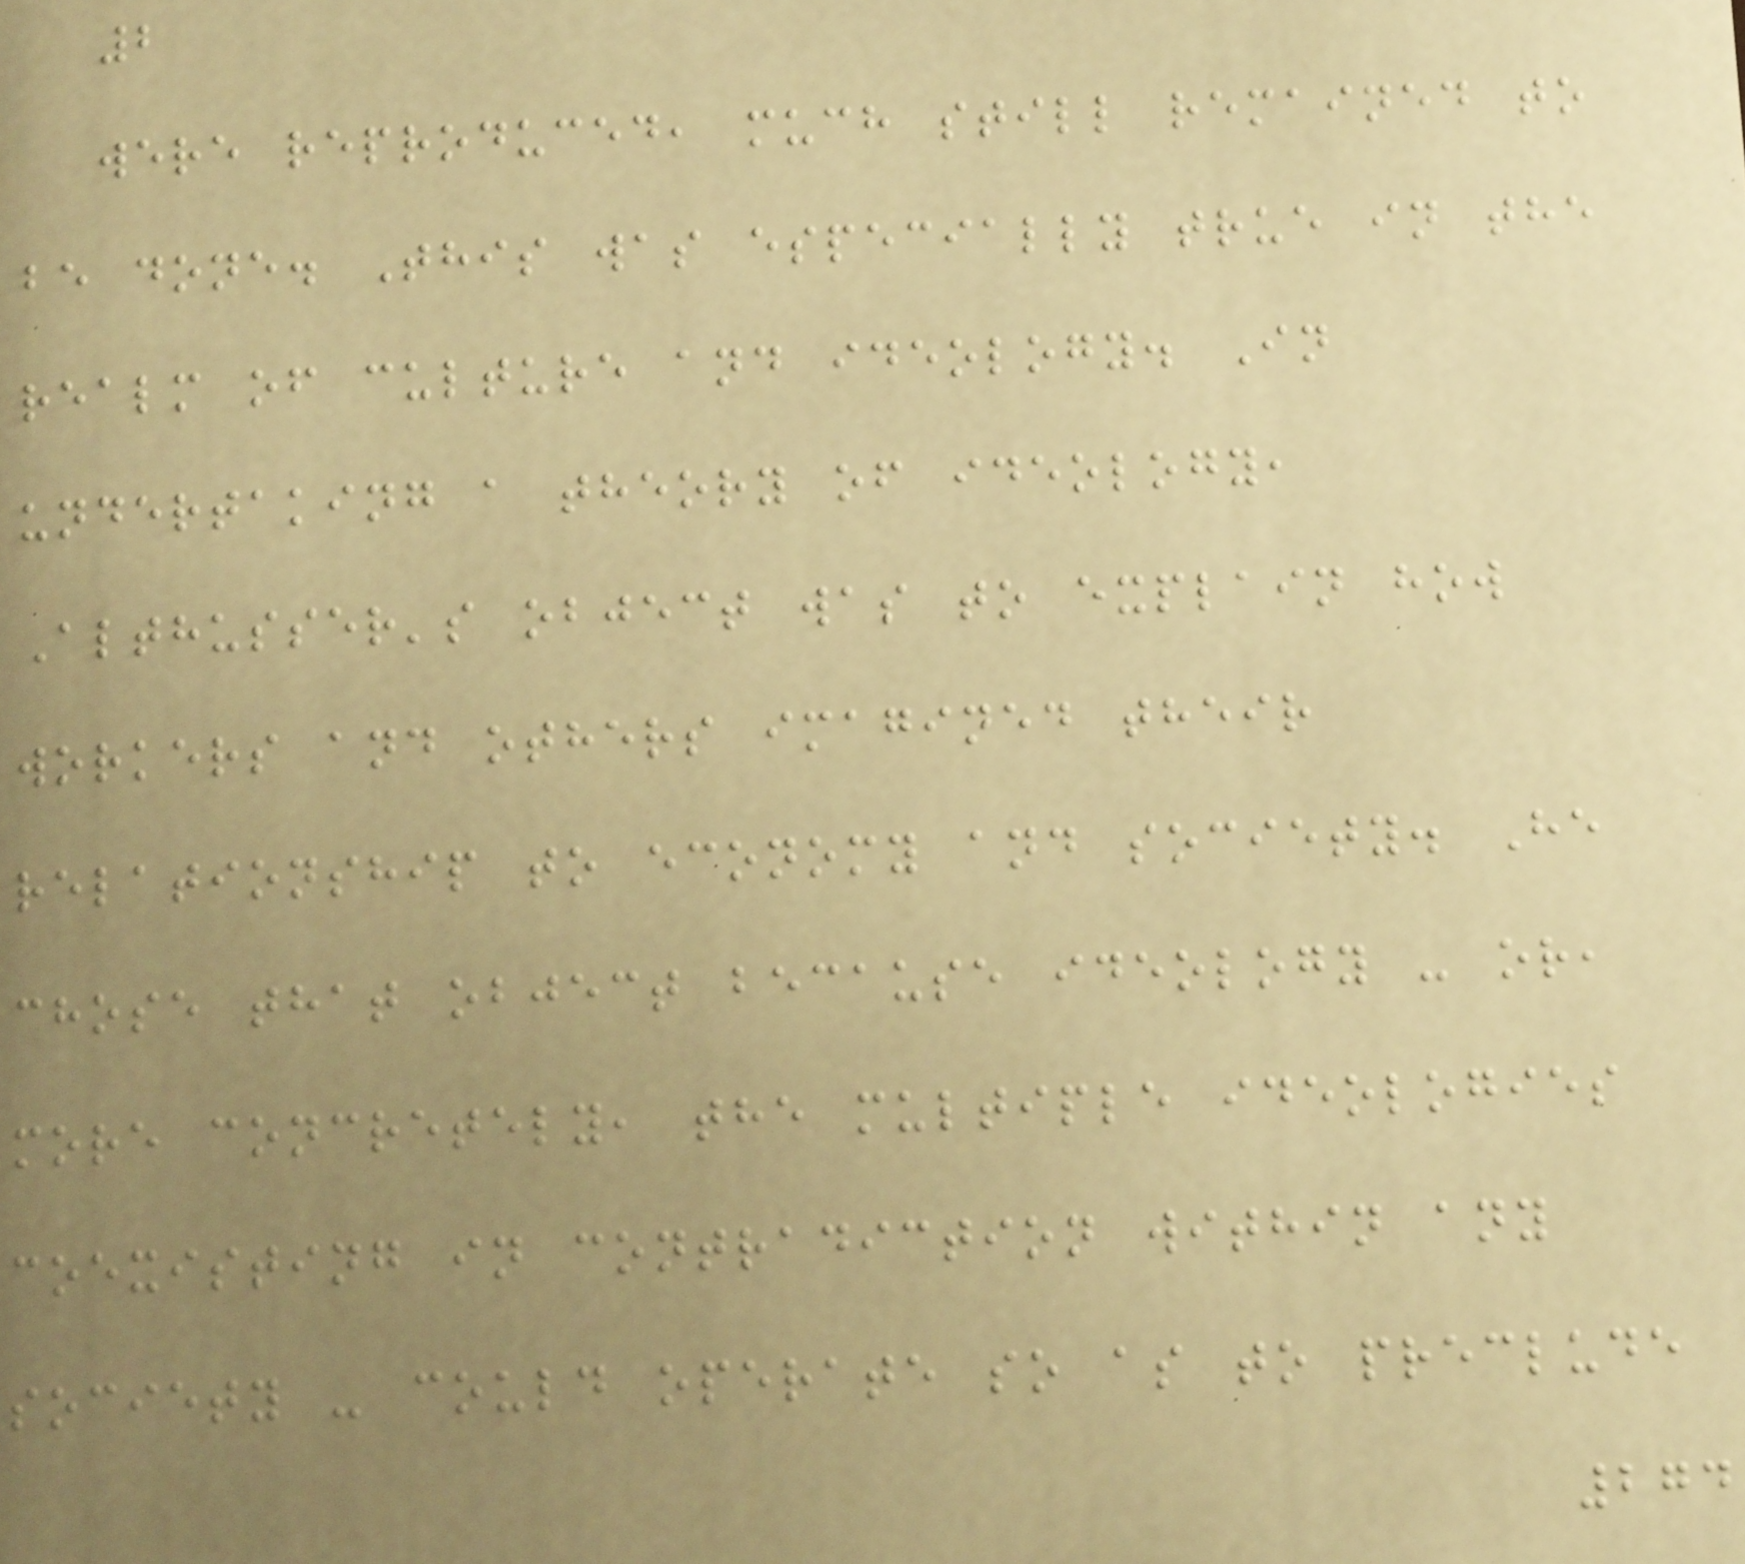2
were reproduced, much still remained to
be done. This was especially true in the
realm of culture and ideology. In
undertaking a theory of ideology,
Althusser's object was to explain how
workers and others imagined their
relationship to economy and society. He
chose that object because ideology - or,
more concretely, the multiple ideologies
coexisting in contradiction within any
society - could operate so as to preclude
274
